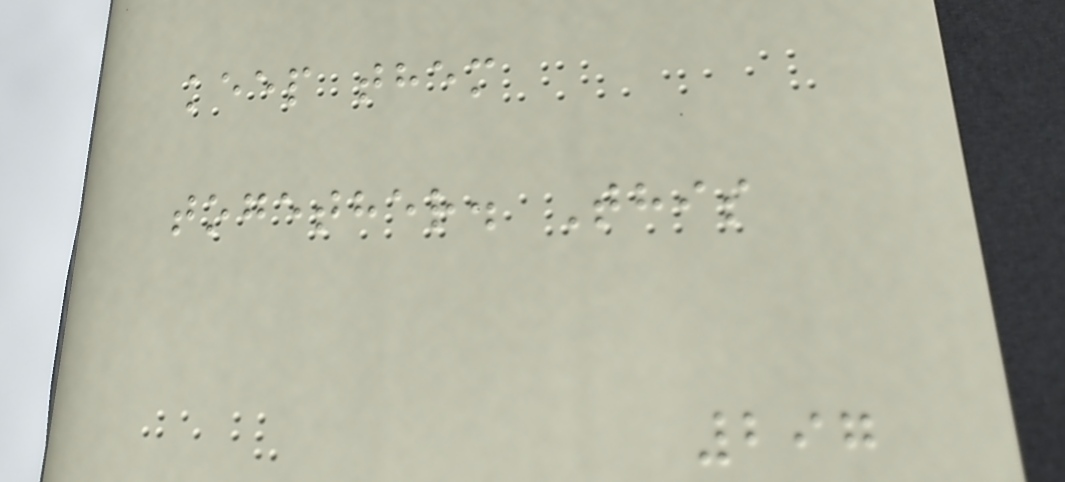keep them
together. This
297
